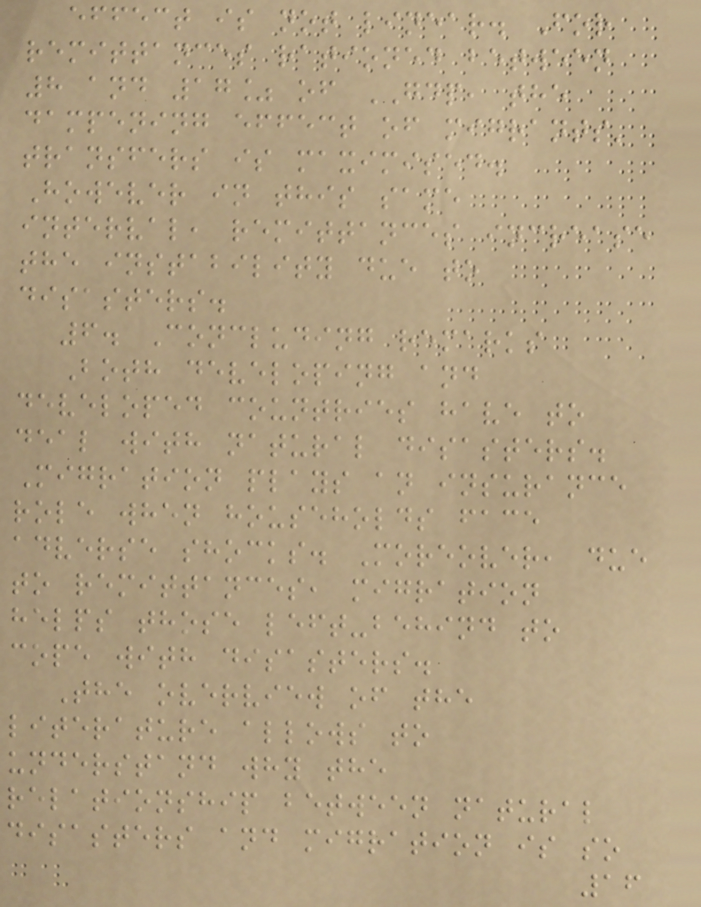effect is not linear. For
remittances rationed between
8 and 17% of GDP, the
dampening effect of migrants'
transfers is maximised.
However in this same
interval, remittances increase
the instability due to
disasters.
6. Concluding remarks
Both developing and
developed countries have to
deal with natural disasters.
Migration plays an insurance
role when households face
adverse shocks. Moreover, due
to remittances, migration
helps those left-behind to
cope with disasters.
The overview of the
literature allows to
understand why the
relationship between natural
disasters and migration is so
16
